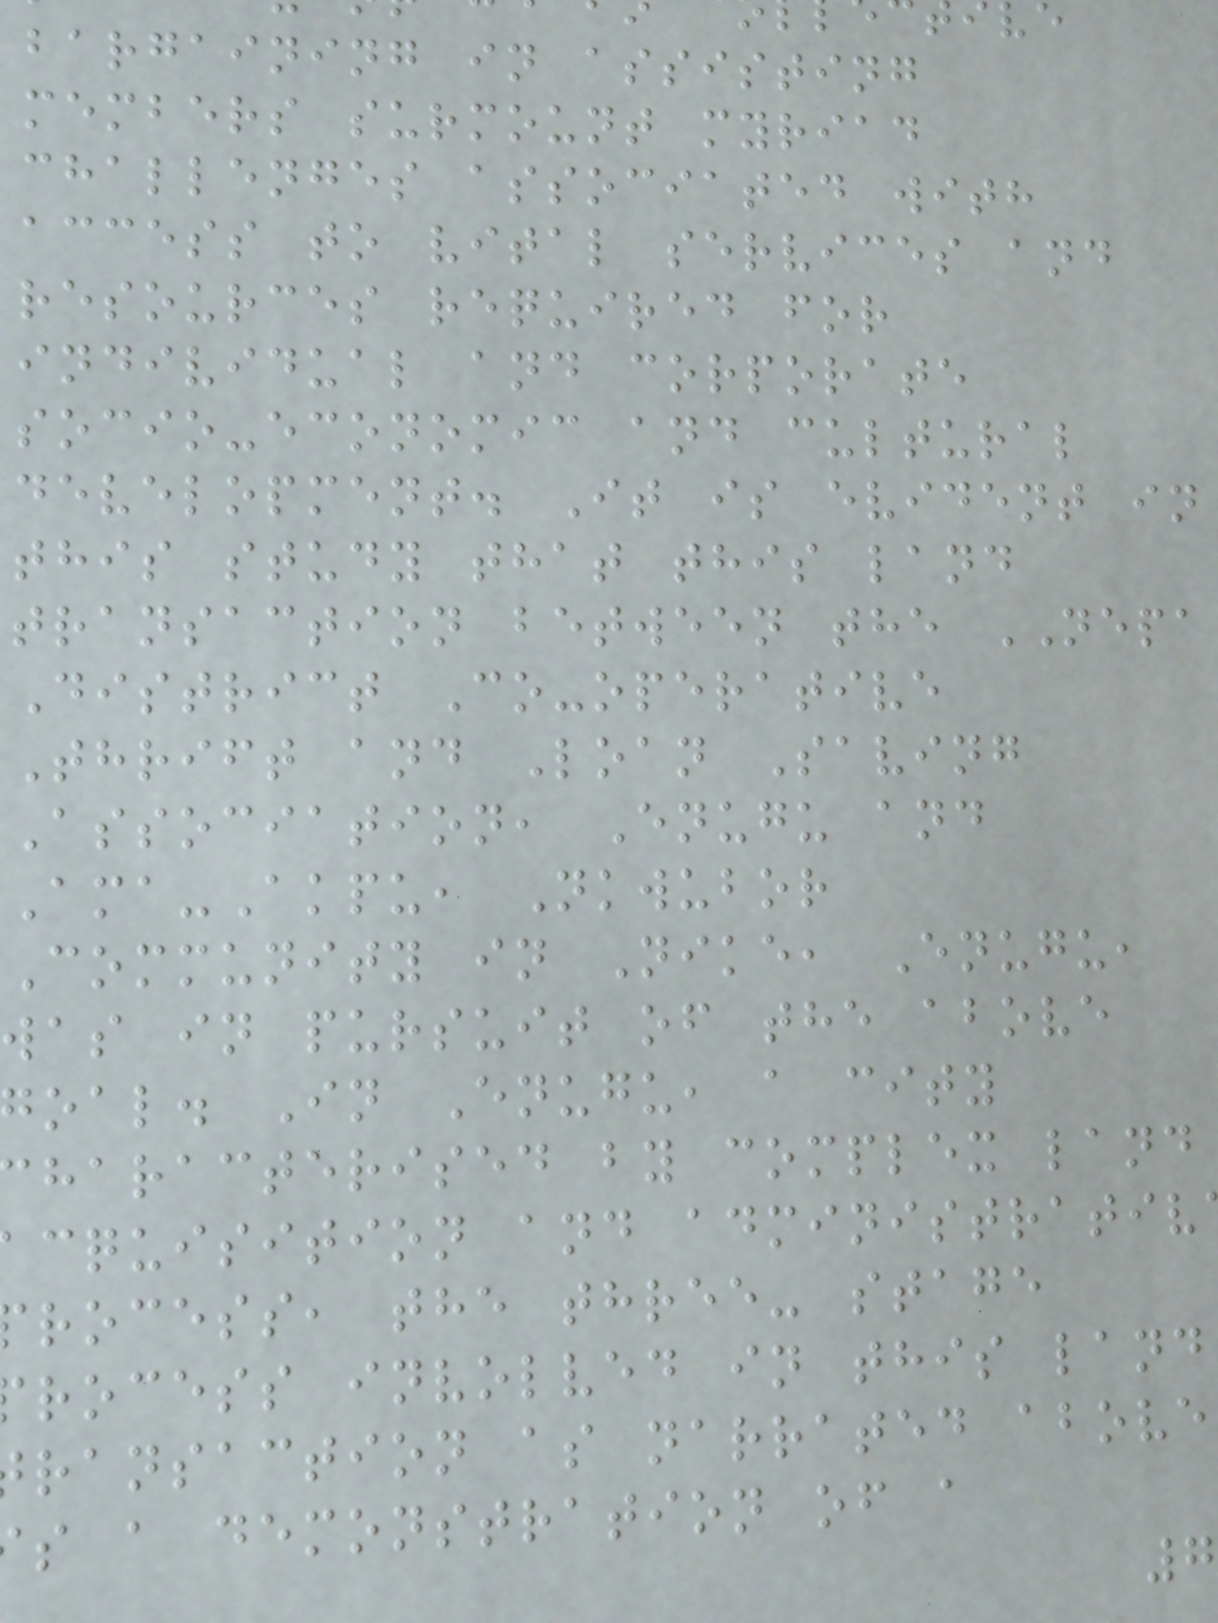bargaining in assisting
members surmount myriad
challenges associated with
access to vital services and
resources required for
individual and corporate
socio-economic and cultural
development. It is evident in
this study that this land
transaction between the NEPA
District Co-operative
Thrift and Loan Saving
Association, Enugu and
Ama-Akpu, Nkwubor
Community in Nike, Enugu,
was in pursuit of the above
goal. In Enugu, a city
haracterised by complex land
cquisition and administrativ
rocess, the three- stage
rocess involved in this land
ransaction as narrated above
s a demonstration of a
